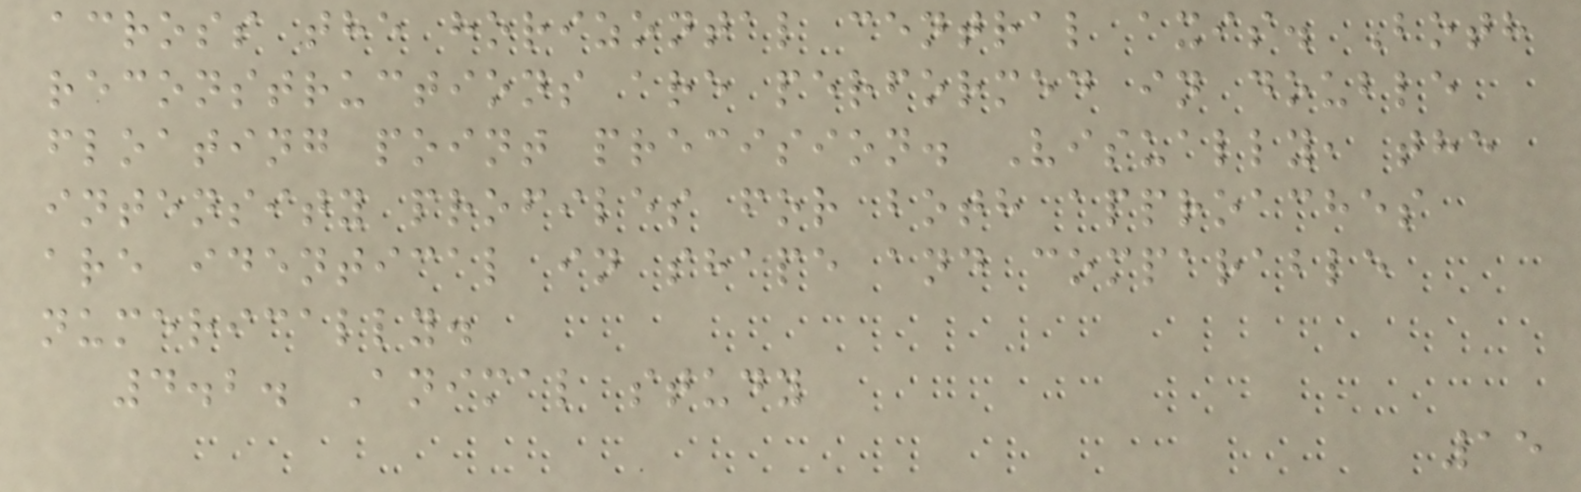across the horizontal central axis. Both
reconstructions are performed in double
floating point precision. Visually, the
intensity profiles for both approaches
are identical in shape and comparable
numerically.
4.2. Animal study
15
